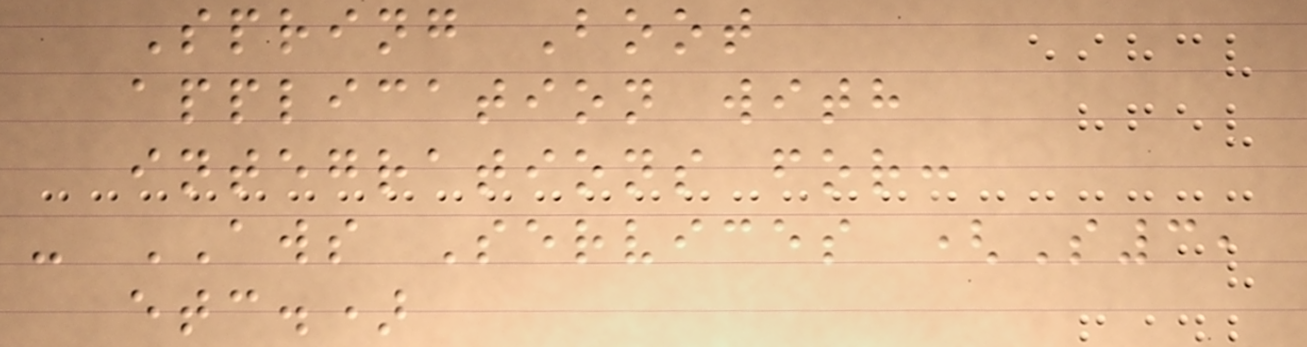Spring Boot
application with
integrations for:
- AWS Services (S3,
etc.)
